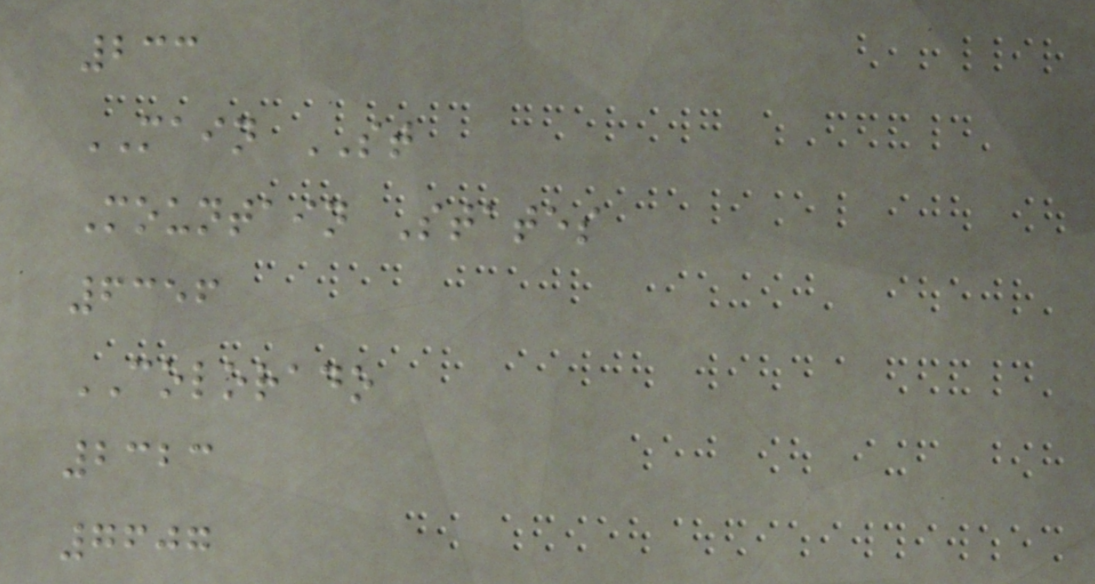233
MAIN ST
Mountain States
6356
COLORADO
2323
7607
